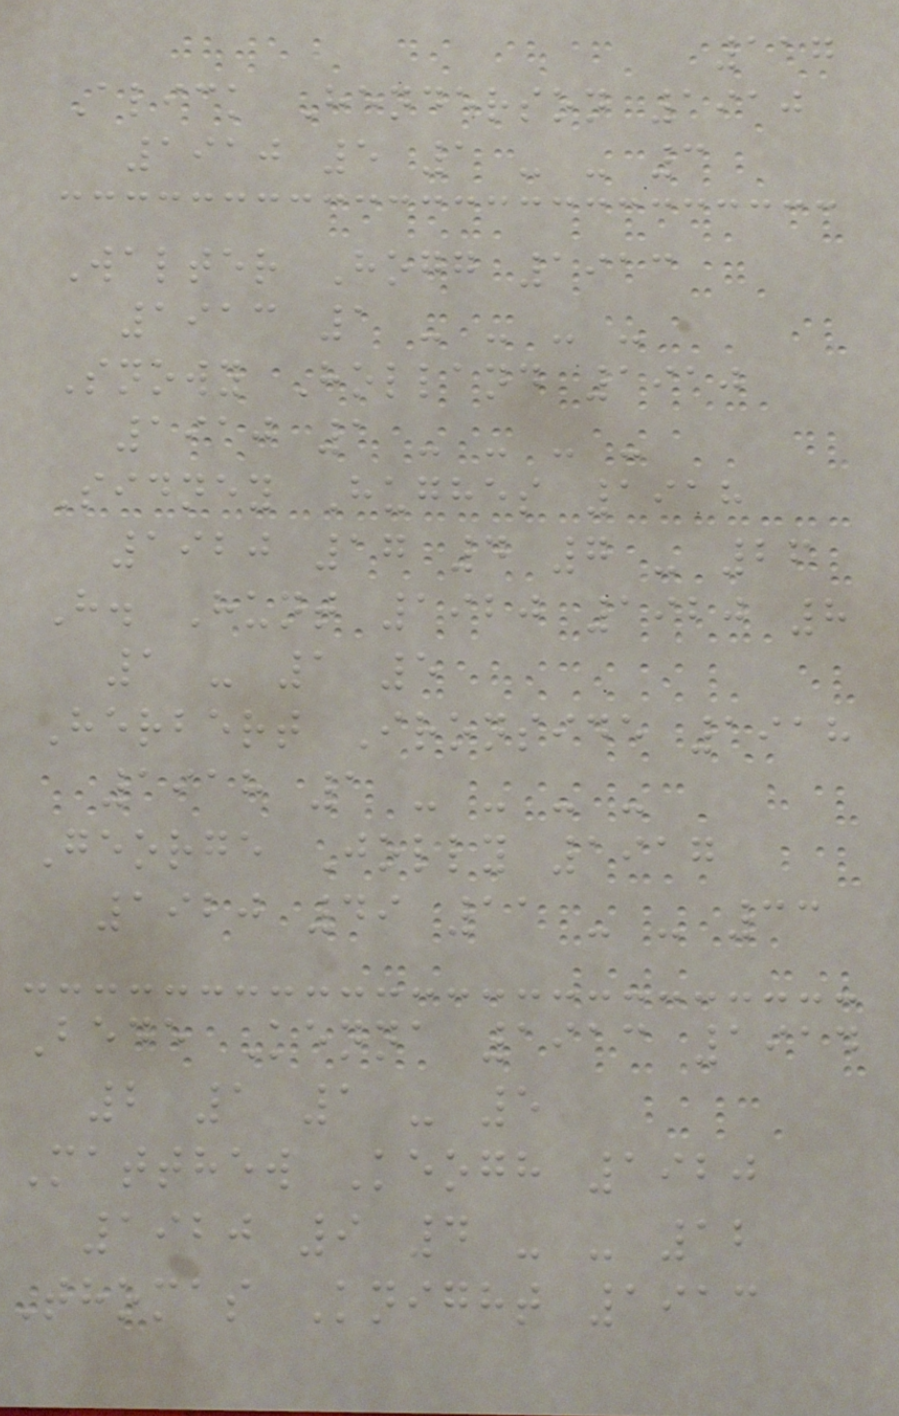117
Alick Henderson 1910
1910 5 1 - - 3
Walter Hogg 1913
1913 1 - - - -
Snowy Holland 1910
1910 1 - - - -
Sidney Hughes 1918
1920 17 4 7 - 26
H. Hunt 1920 1920 8
1 - 1 5
Herbert Ironside 1918
1918 1 - - - -
George Jolly 1917
1920 49 11 - - 33
Bede Kenna 1913 1914
2 1 1 - 5
Matthew Keogh 1920
1920 9 4 - - 12
Thomas Knight 1913
